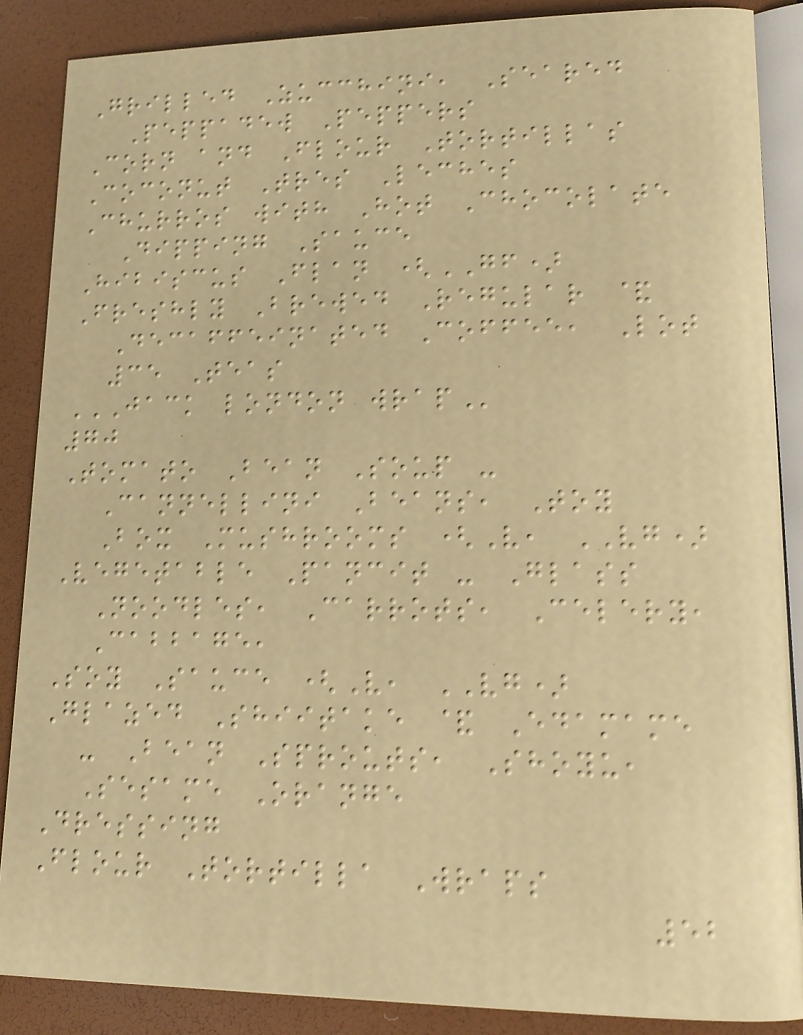Grilled Zucchini, Seared
Peppadew Peppers
Corn and Flour Tortillas
Coconut Tres Leches
Churros with Hot Chocolate
Dipping Sauce
Hibiscus Flan (GF)
Freshly Brewed Regular &
Decaffeinated Coffee, Lot
35 Teas
JACK LONDON WRAP
70
Tomato Bean Soup -
Cannellini Beans, Toy
Box Mushrooms (V, VG)
Vegetable Pancit - Glass
Noodles, Carrots, Celery,
Cabbage,
Soy Sauce (V, VG)
Glazed Shiitake & Edamame
- Bean Sprouts, Shoyu,
Sesame Orange
Dressing
Flour Tortilla Wraps
52
